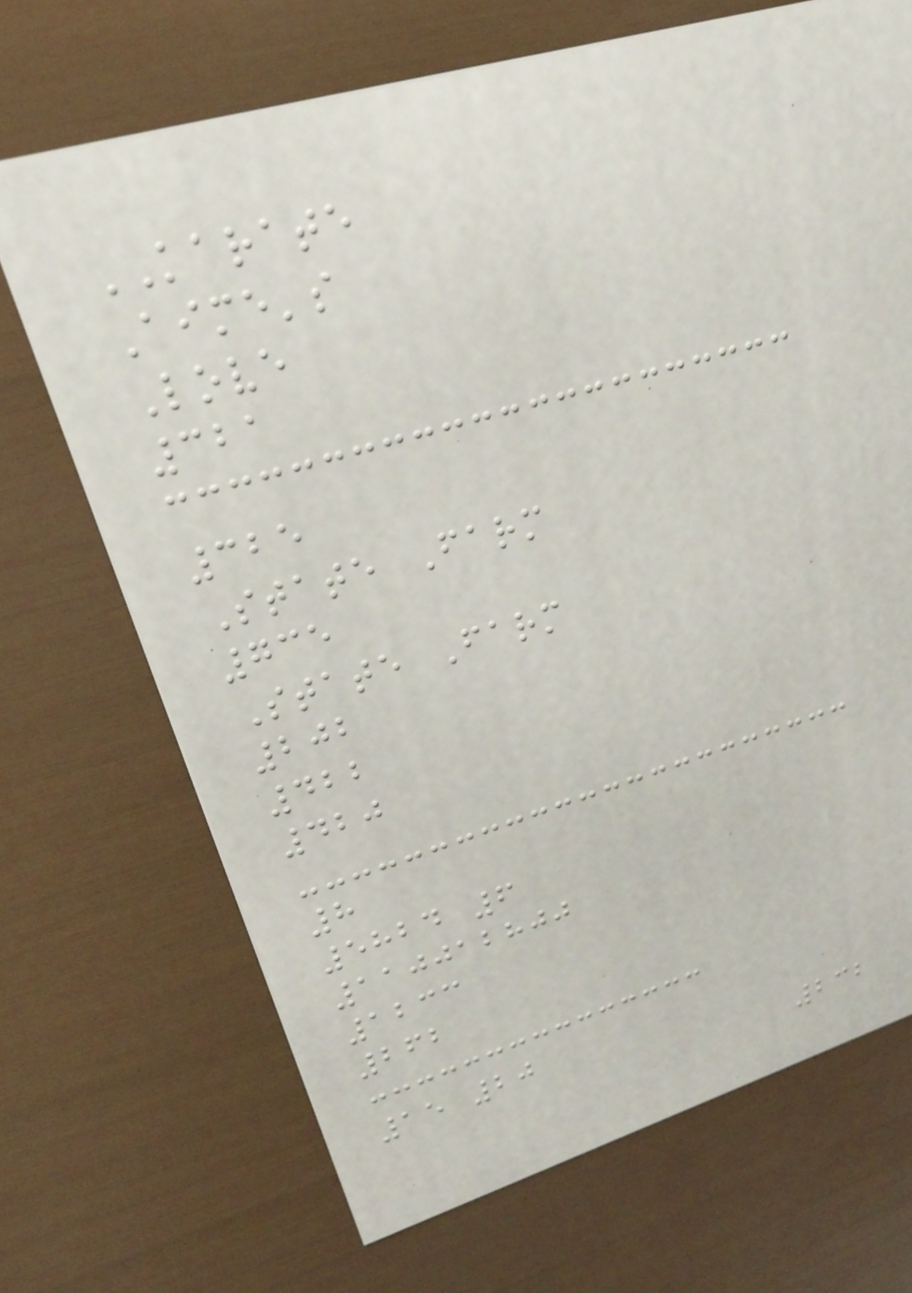KARATE
Aime's
Love
321
325
State Farm
735
State Farm
202
422
420
8
5824 6
110012800
1233
262
15 20
232
